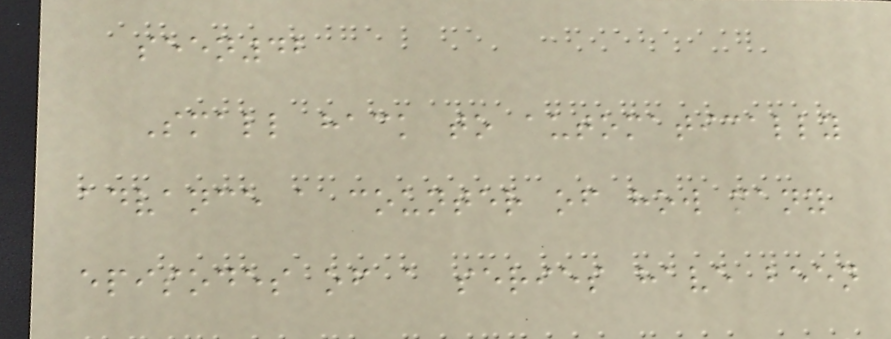seen42
Small hack to automatically
advance a counter of how many
episodes of a series have been
